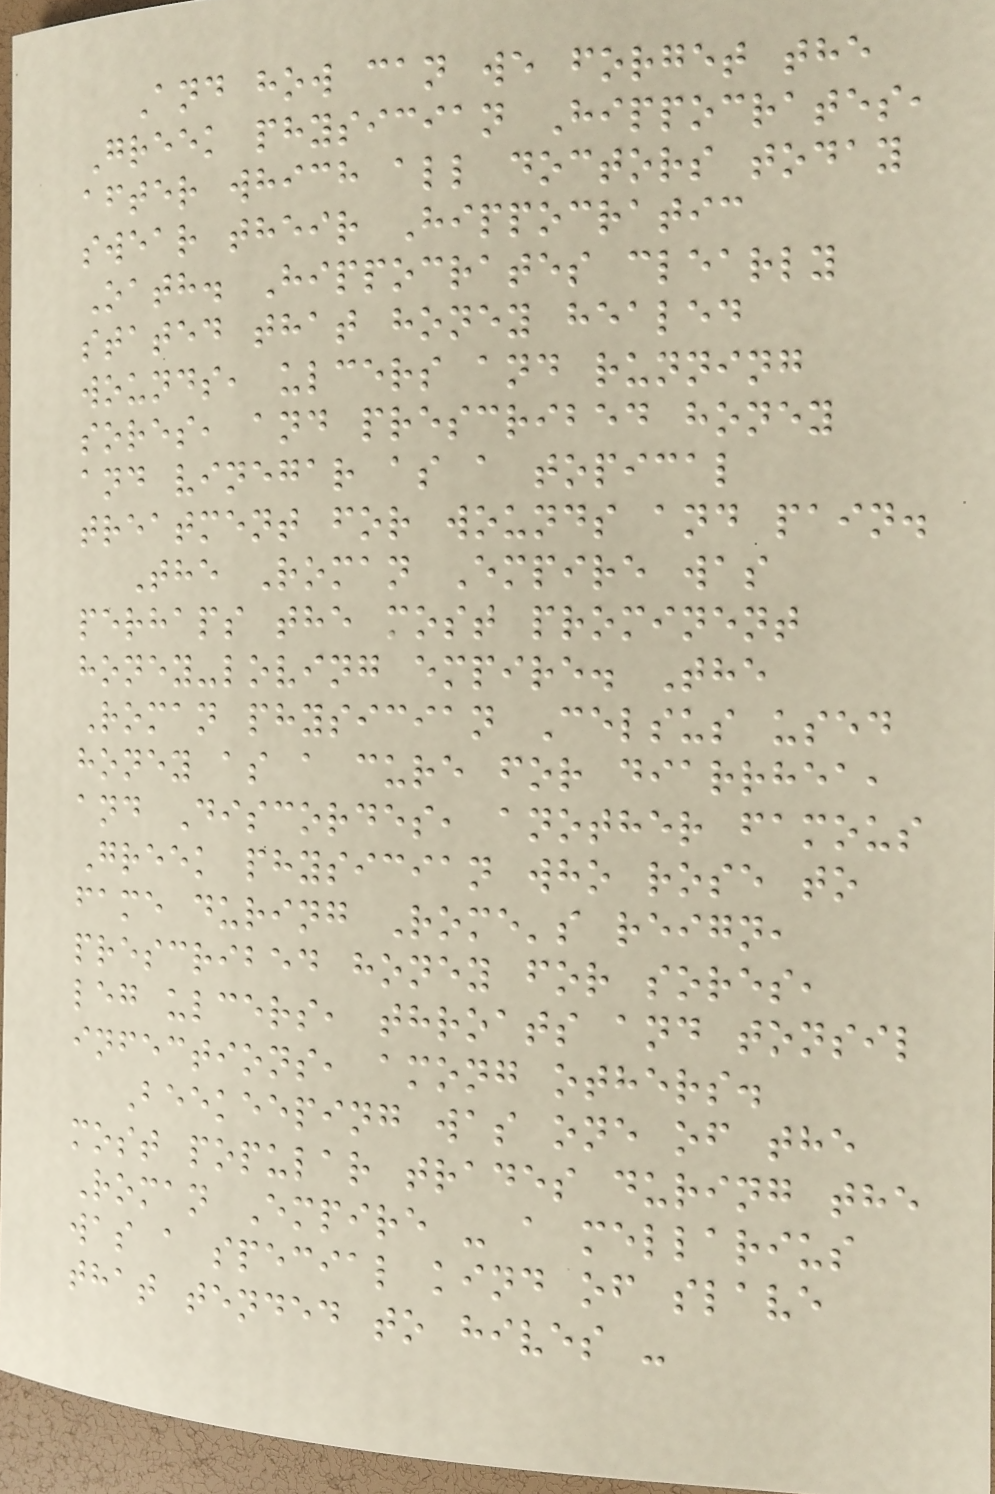And how can we forget the
Greek physician Hippocrates,
after which all doctors today
swear their Hippocratic
Oath. Hippocrates clearly
stated that honey healed
wounds, ulcers and running
sores, and prescribed honey
and vinegar as a topical
treatment for wounds and pain.
The Roman Empire was
perhaps the most prominent
honey-loving empire. The
Roman physician Celsus used
honey as a cure for diarrhea,
and Discordes, another famous
Greek physician who rose to
fame during Rome's reign,
prescribed honey for sores,
leg ulcers, throats and tonsil
infections, among others.
Beekeeping was one of the
most popular trades during the
Roman Empire - a mellarius
was a special kind of slave
that tended to hives -
